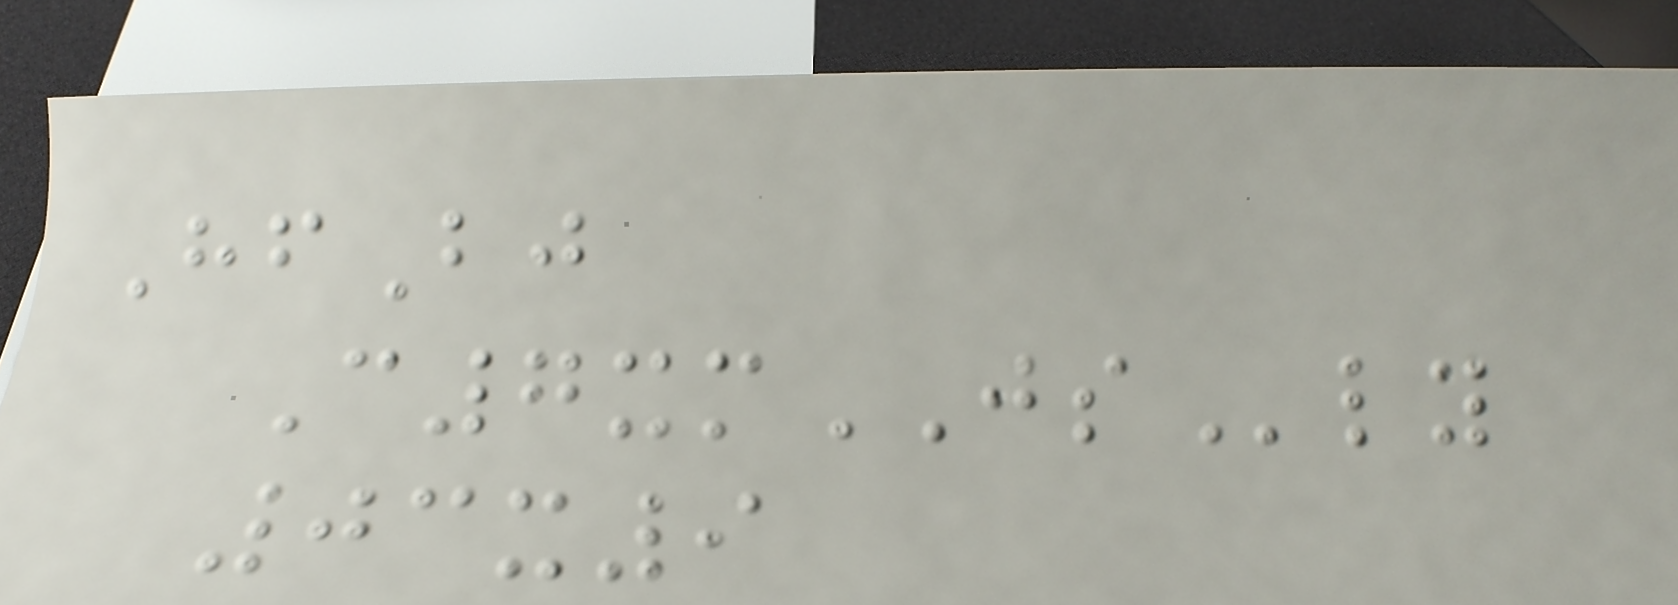HfBj
C7xmJSly
03x9
